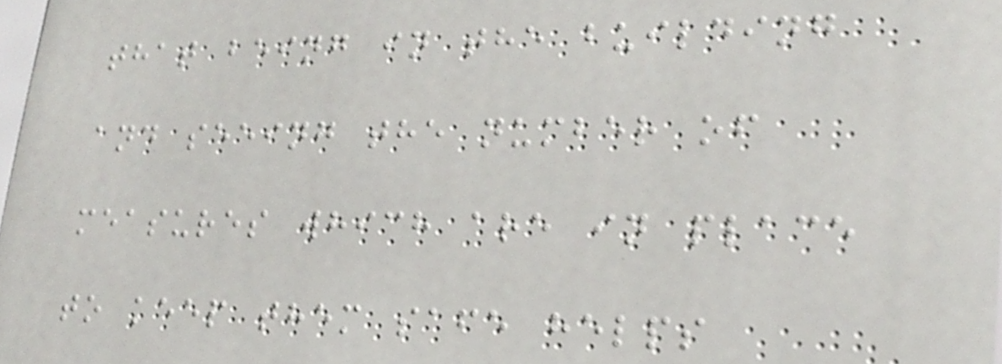that being in the building
and seeing the number of
measures which are in place
to keep them safe helps
